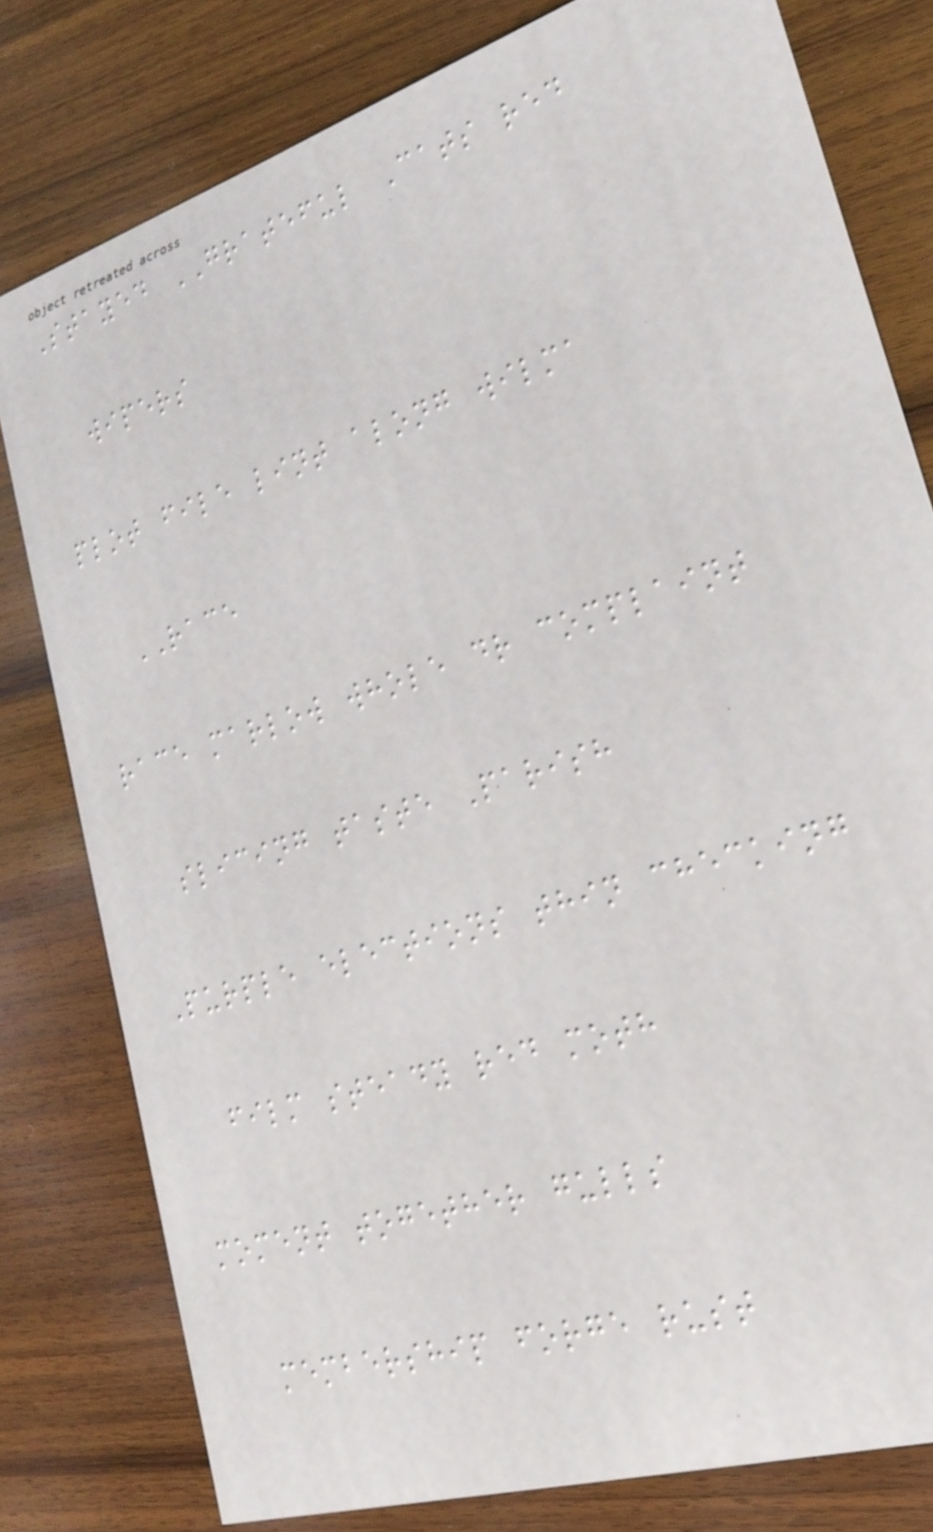Stayed GRATEFUL Cats red
wipers
plot file lint along wilma
RACE
race marlow whole dr complaint
slicing taste Parish
Purple elections thin checking
film steady red moth
moment together gulls
membership forge rust
